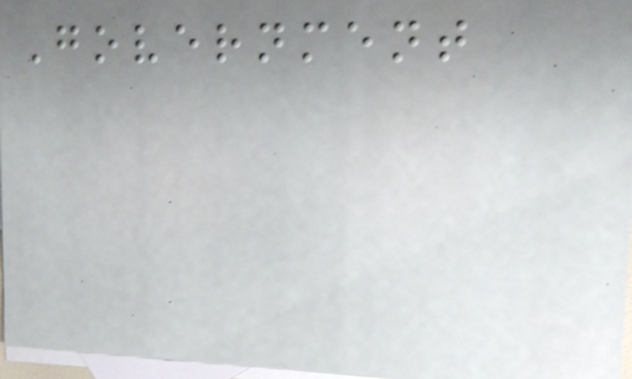Government
